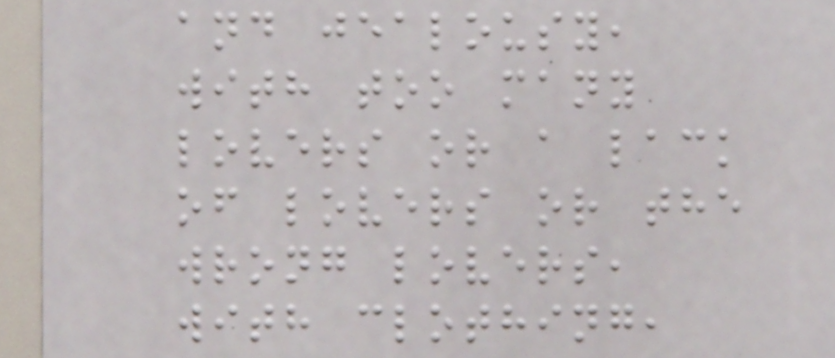and jealousy,
with too many
lovers or a lack
of lovers or the
wrong lovers,
with clothing,
